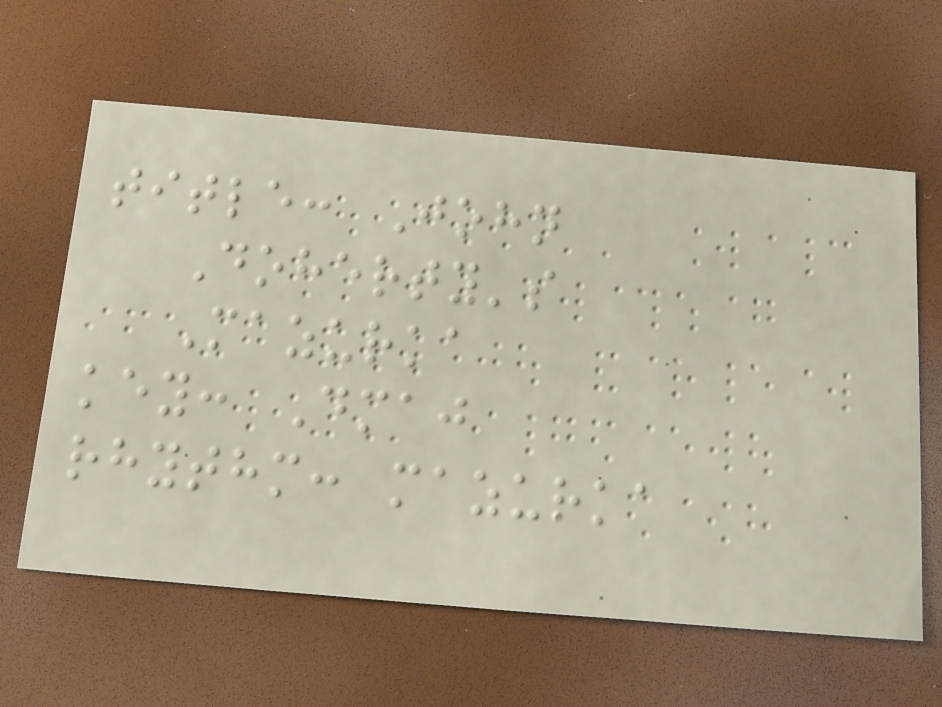title: John
Doherty's
Mazurka
key: Dmaj
rhythm: mazurka
